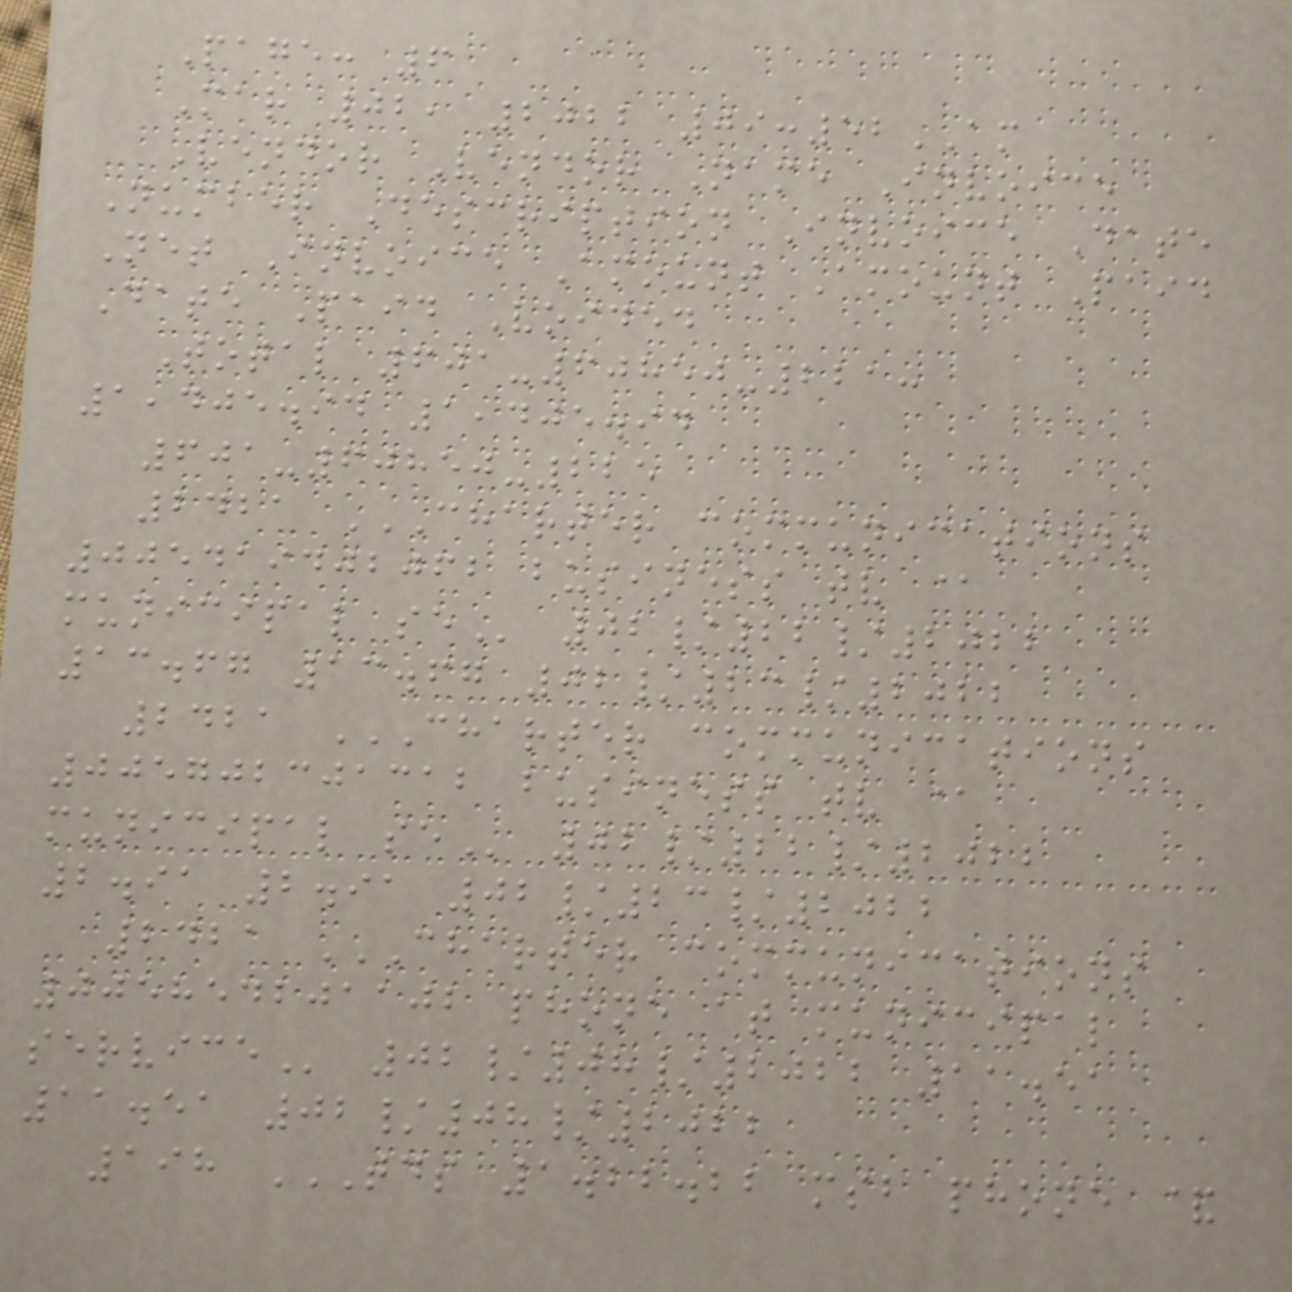Page: 6
Mar 02, 2022 09:52AM
Vendor Vendor Name Invoice
Number Description Invoice Date
Net Invoice Amount Amount Paid
Date Paid Voided
Total 601-60850-221:
1,405.94 1,405.94
601-60850-225
2421 CHARTER COMMUNICATIONS
005419402062 BUSINESS TV @
MUNICIPAL SE 02/22/2022
13.67 13.67 02/23/2022
2421 CHARTER COMMUNICATIONS
005702301312 BUSINESS TV @
MUNICIPAL SE 02/22/2022
2.91 2.91 02/23/2022
2421 CHARTER COMMUNICATIONS
005854201102 PHONE AT MUNICIPAL
SERVICE 02/08/2022 11.51
11.51 02/08/2022
198 TDS 1.22.22 MSB PHONE &
